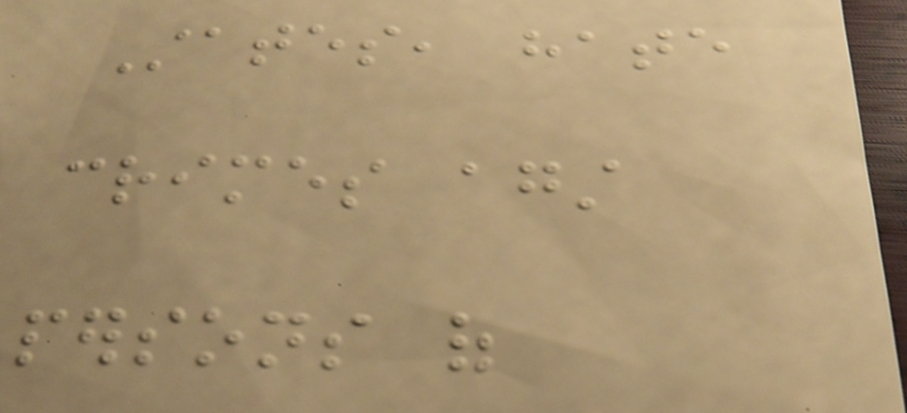States, hate
crimes against
persons of
